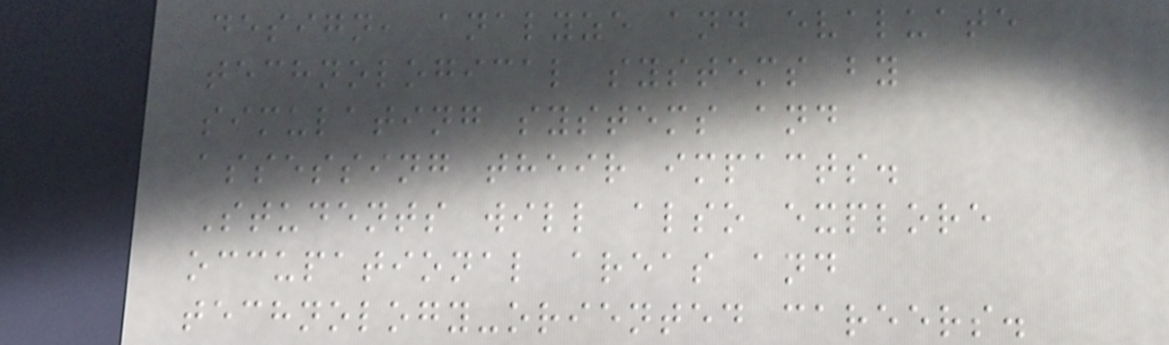design, analyze and evaluate
technological systems by
simulating systems and
assessing their impacts.
Students will also explore
occupational areas and
technology-oriented careers.
